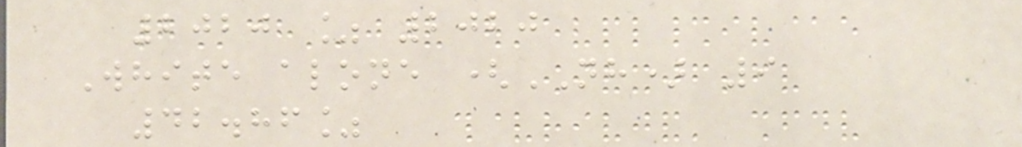2020 % 2020
White alone (NH) 9
42.86%
